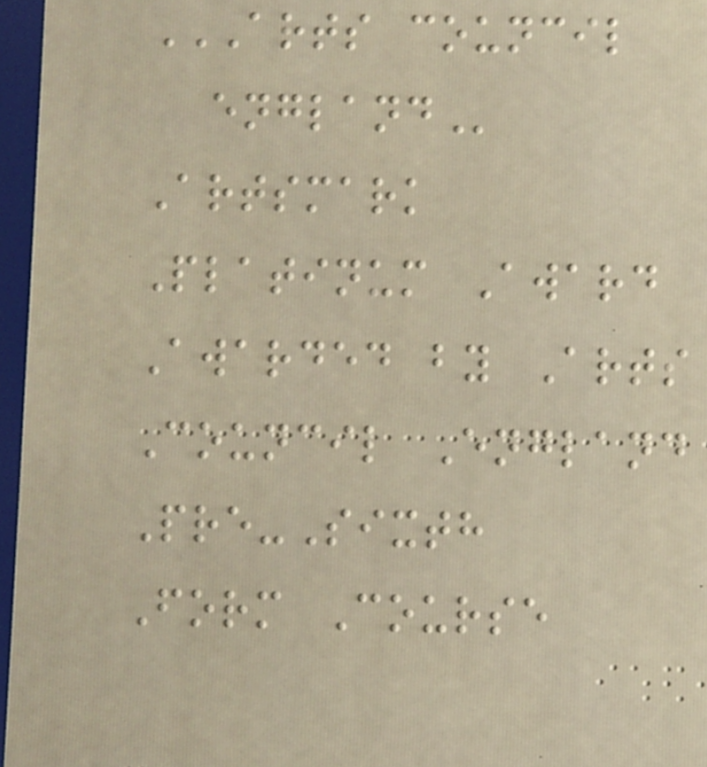ARTS COUNCIL
ENGLAND
Artsmark
Platinum Award
Awarded by Arts
Council England
Pre-Sixth
Form Course
